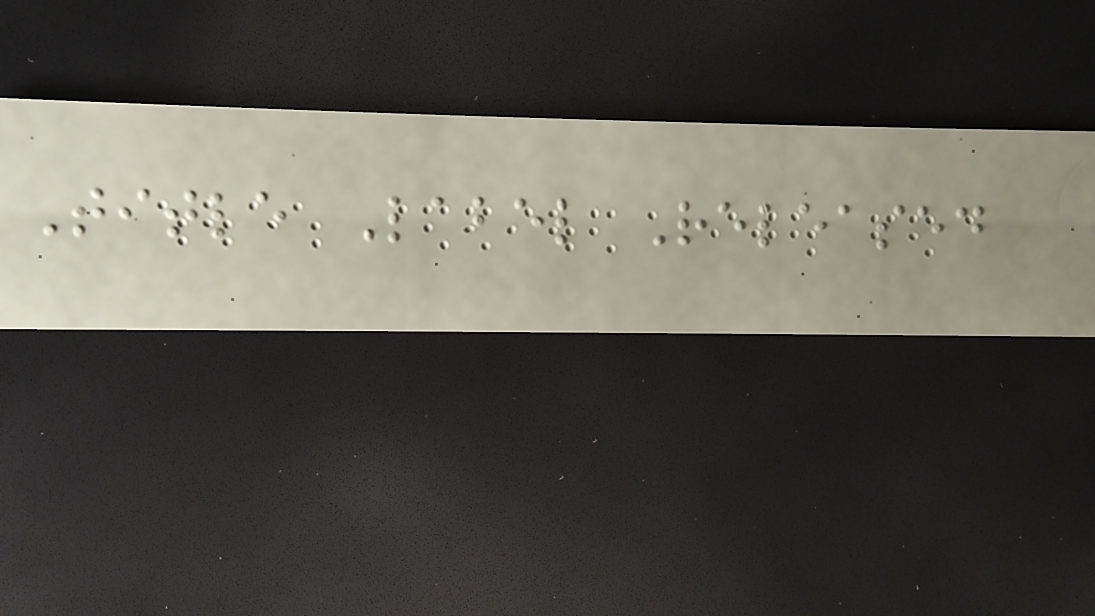Title Label Released
